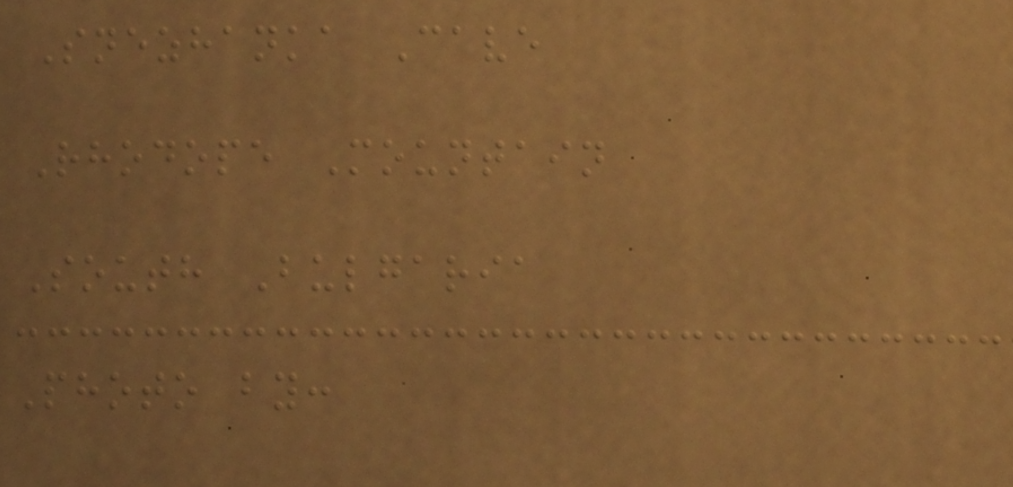Snezhanka Cave
Rhodope Mountain
South Bulgaria
Photo by:
